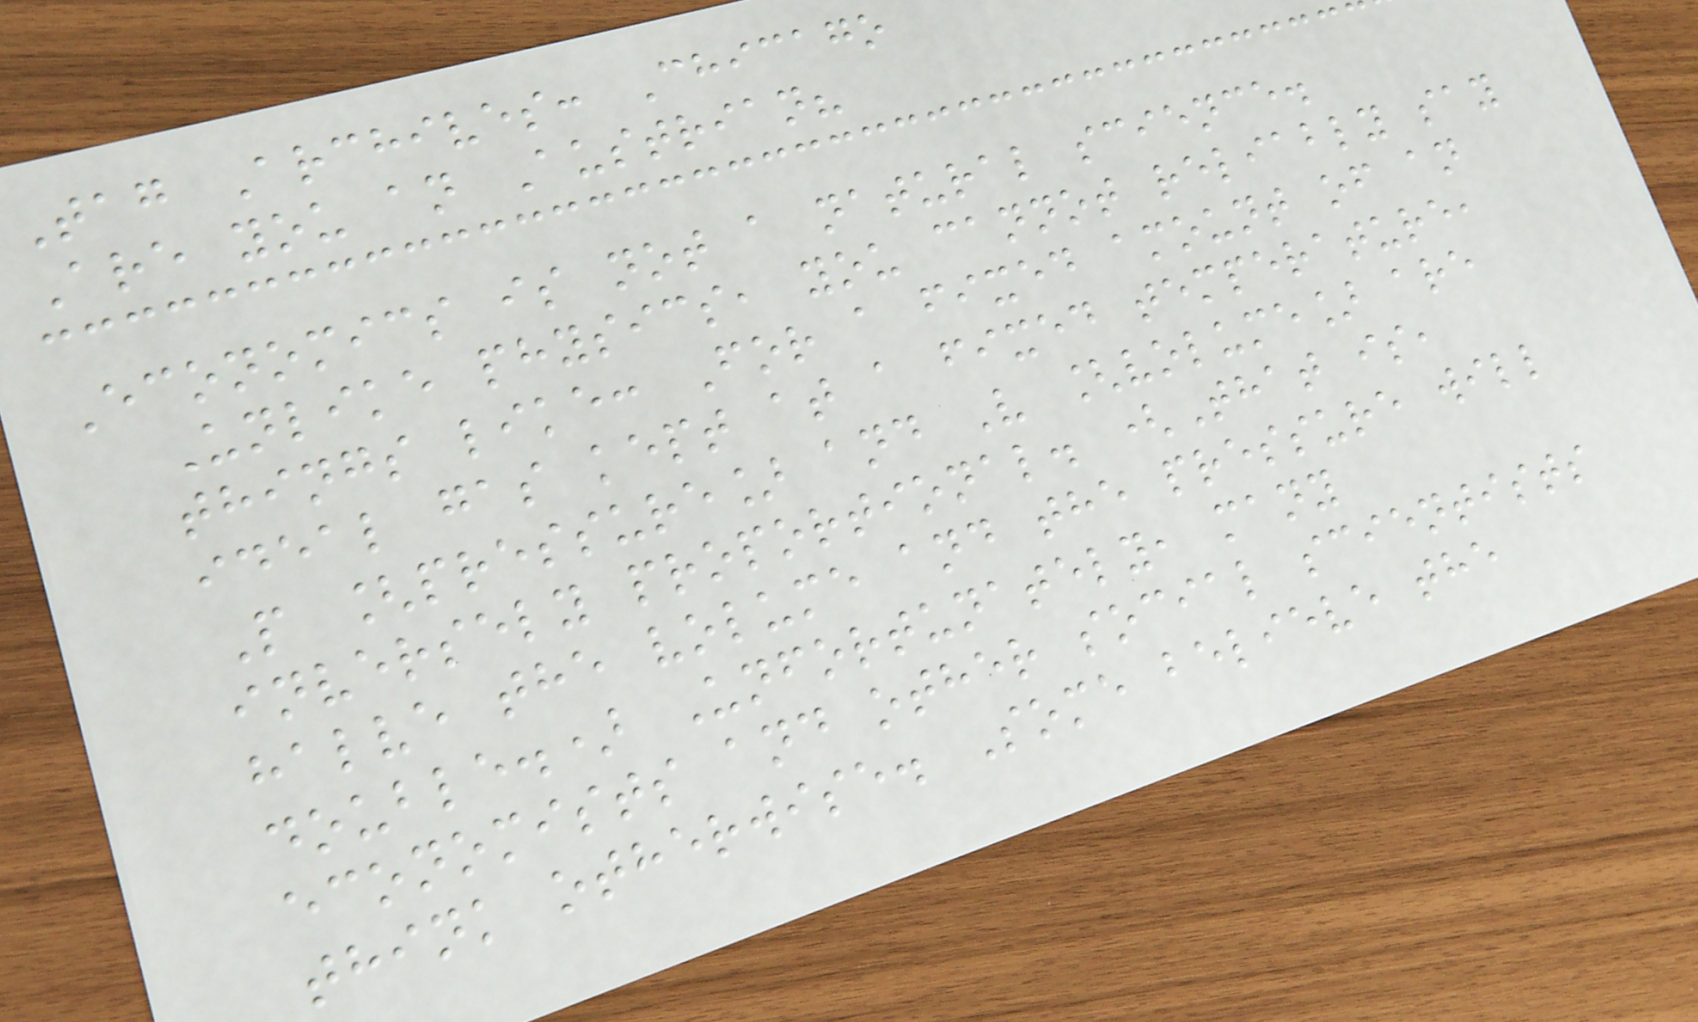Tag Archives: Chicago
Are you an Austrian?
Economics is not a natural science.
Unlike physics, you cannot reliably say
things like: For a fixed amount of an
ideal gas kept at a fixed temperature,
P [pressure] and V [volume] are
inversely proportional. (That is,
halve the volume and the pressure will
double.) Unfortunately, many
economists and other social scientists
think otherwise. Some believe the
